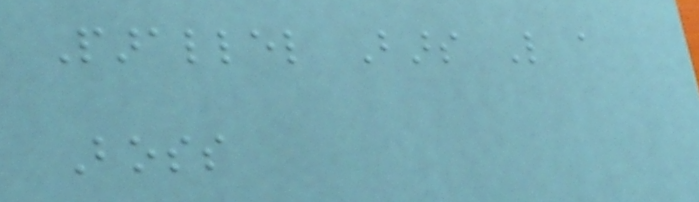Parallel Bars Like a
Boss
